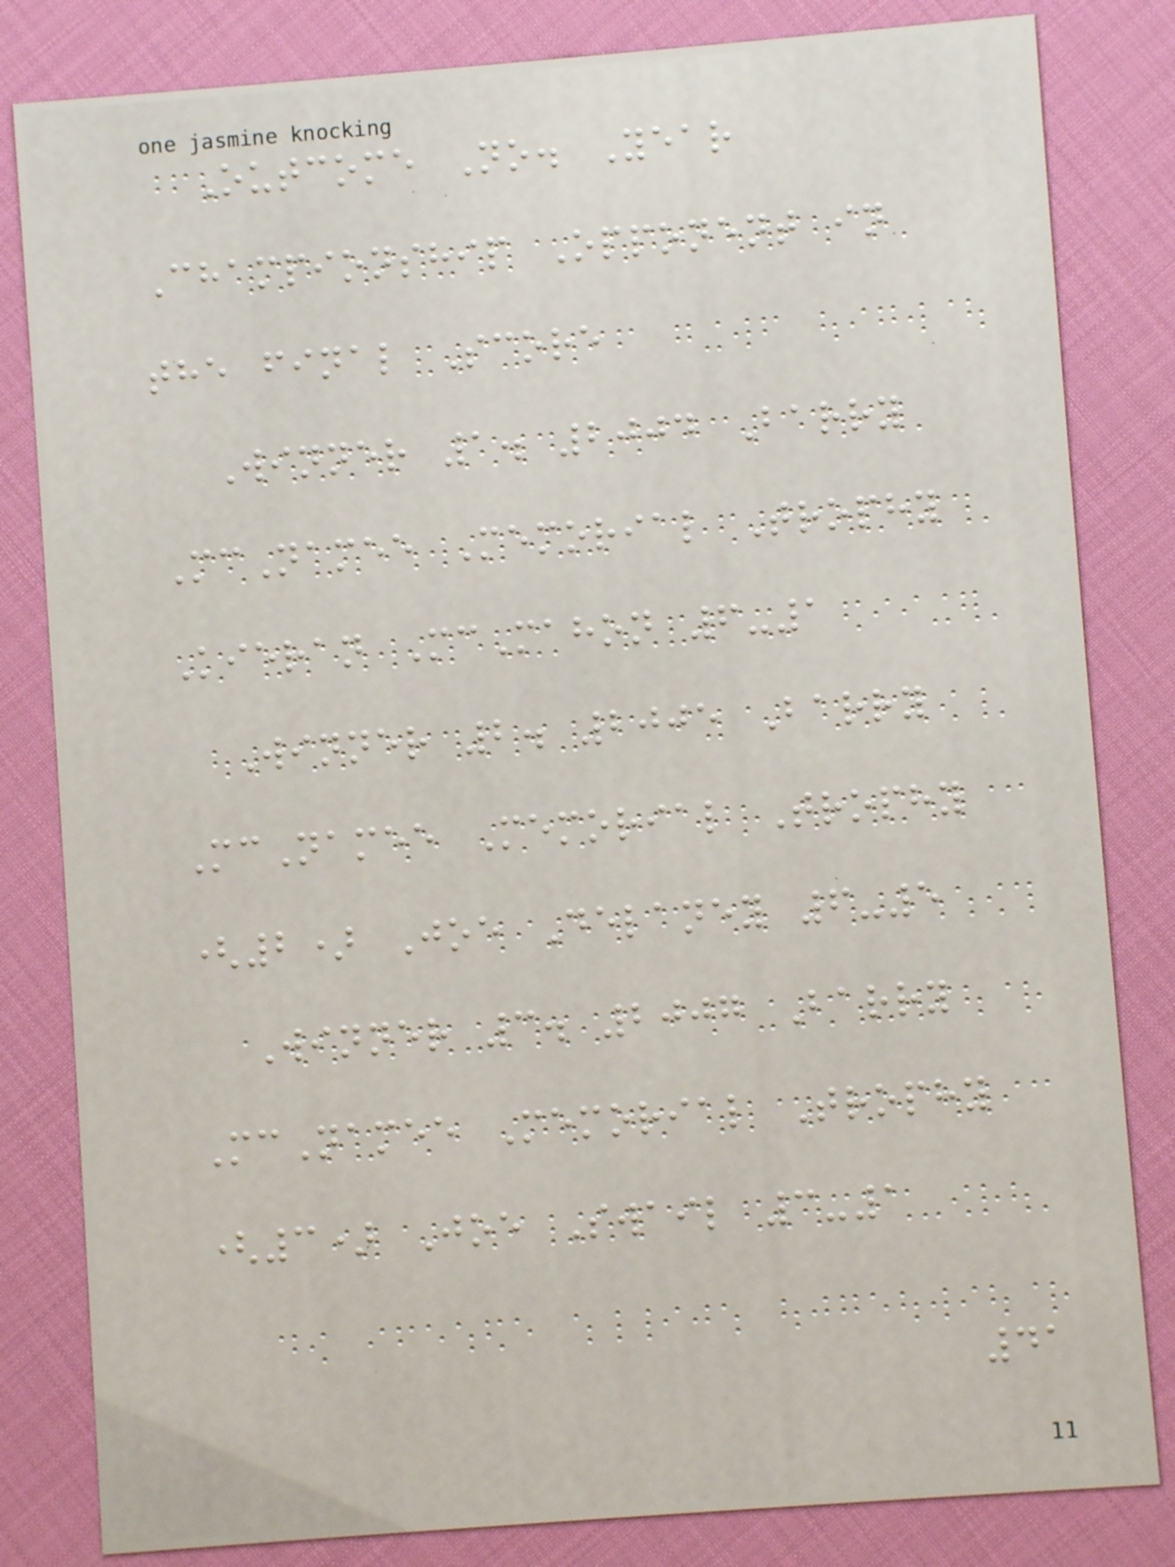Outcome No. Year
Championship Opponent in
the final Score
Winner 1. 2004 Barry
McNamee Memorial Trophy
Kieran McMahon 6-1
Winner 2. 2005 Barry
McNamee Memorial Trophy
(2) Joe Delaney 6-5
Winner 3. 2007 Barry
McNamee Memorial Trophy
(3) Joe Swail 3-1
41
